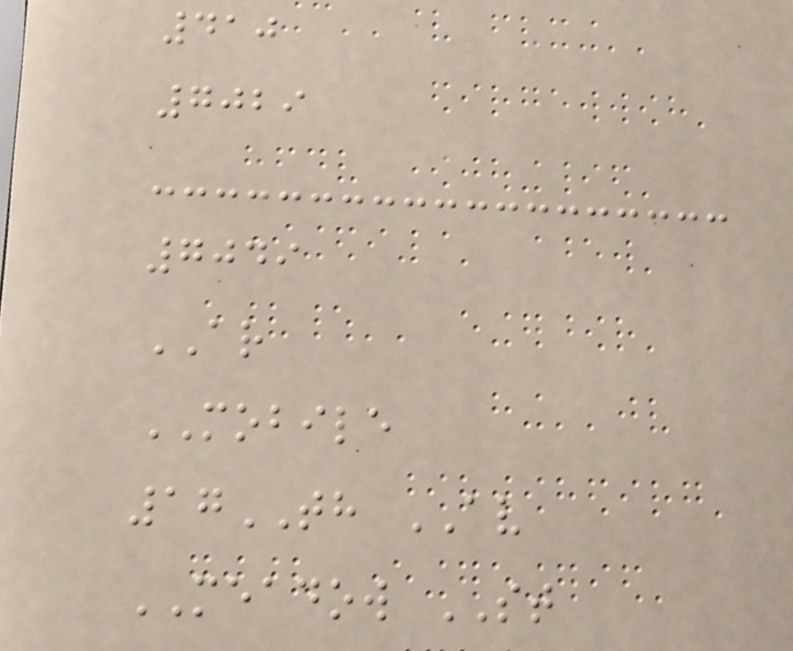410
7029
7049
AR
MOBILE
17TH AV
MEADOW ST
